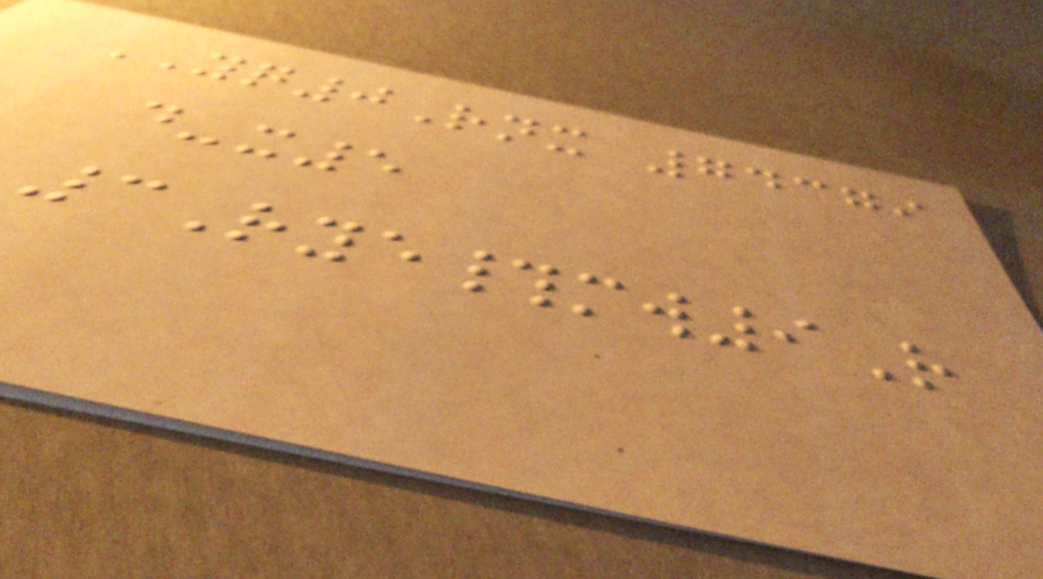YQ0Rnx 74379
d-x5
3Rye#mw9R
